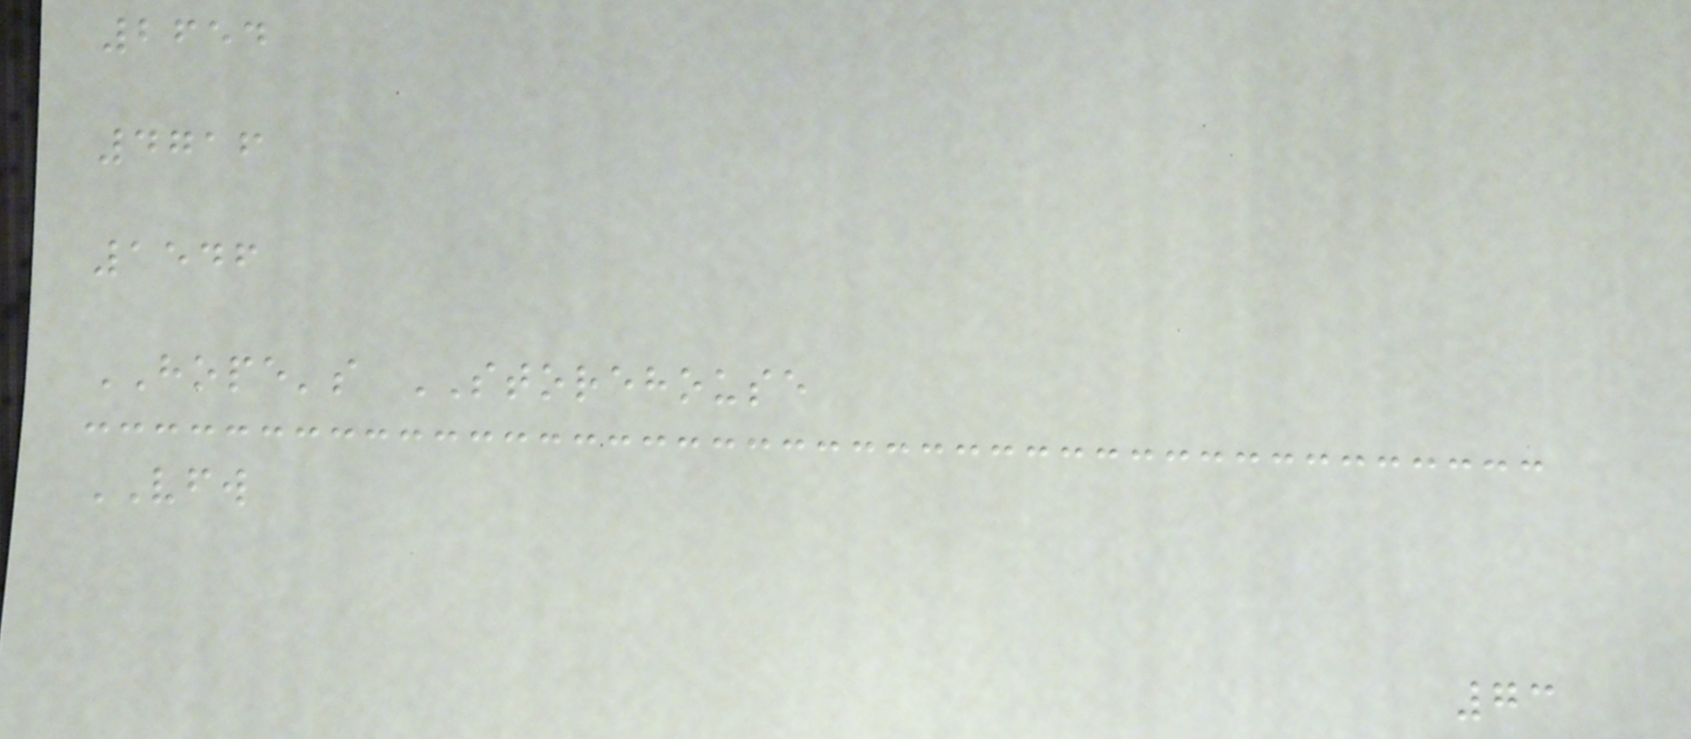2654
4716
1546
HOPE's STOREHOUSE
VFW
73
